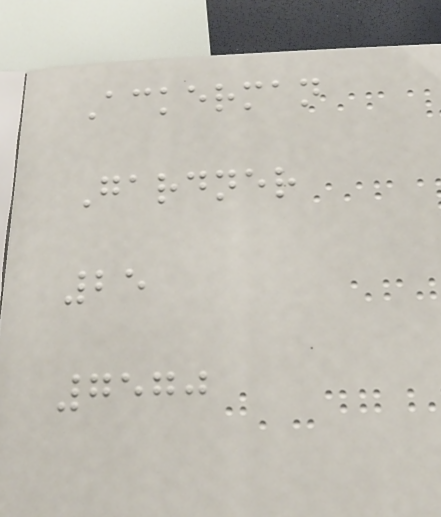Ackerman
Gardner
25
7570
